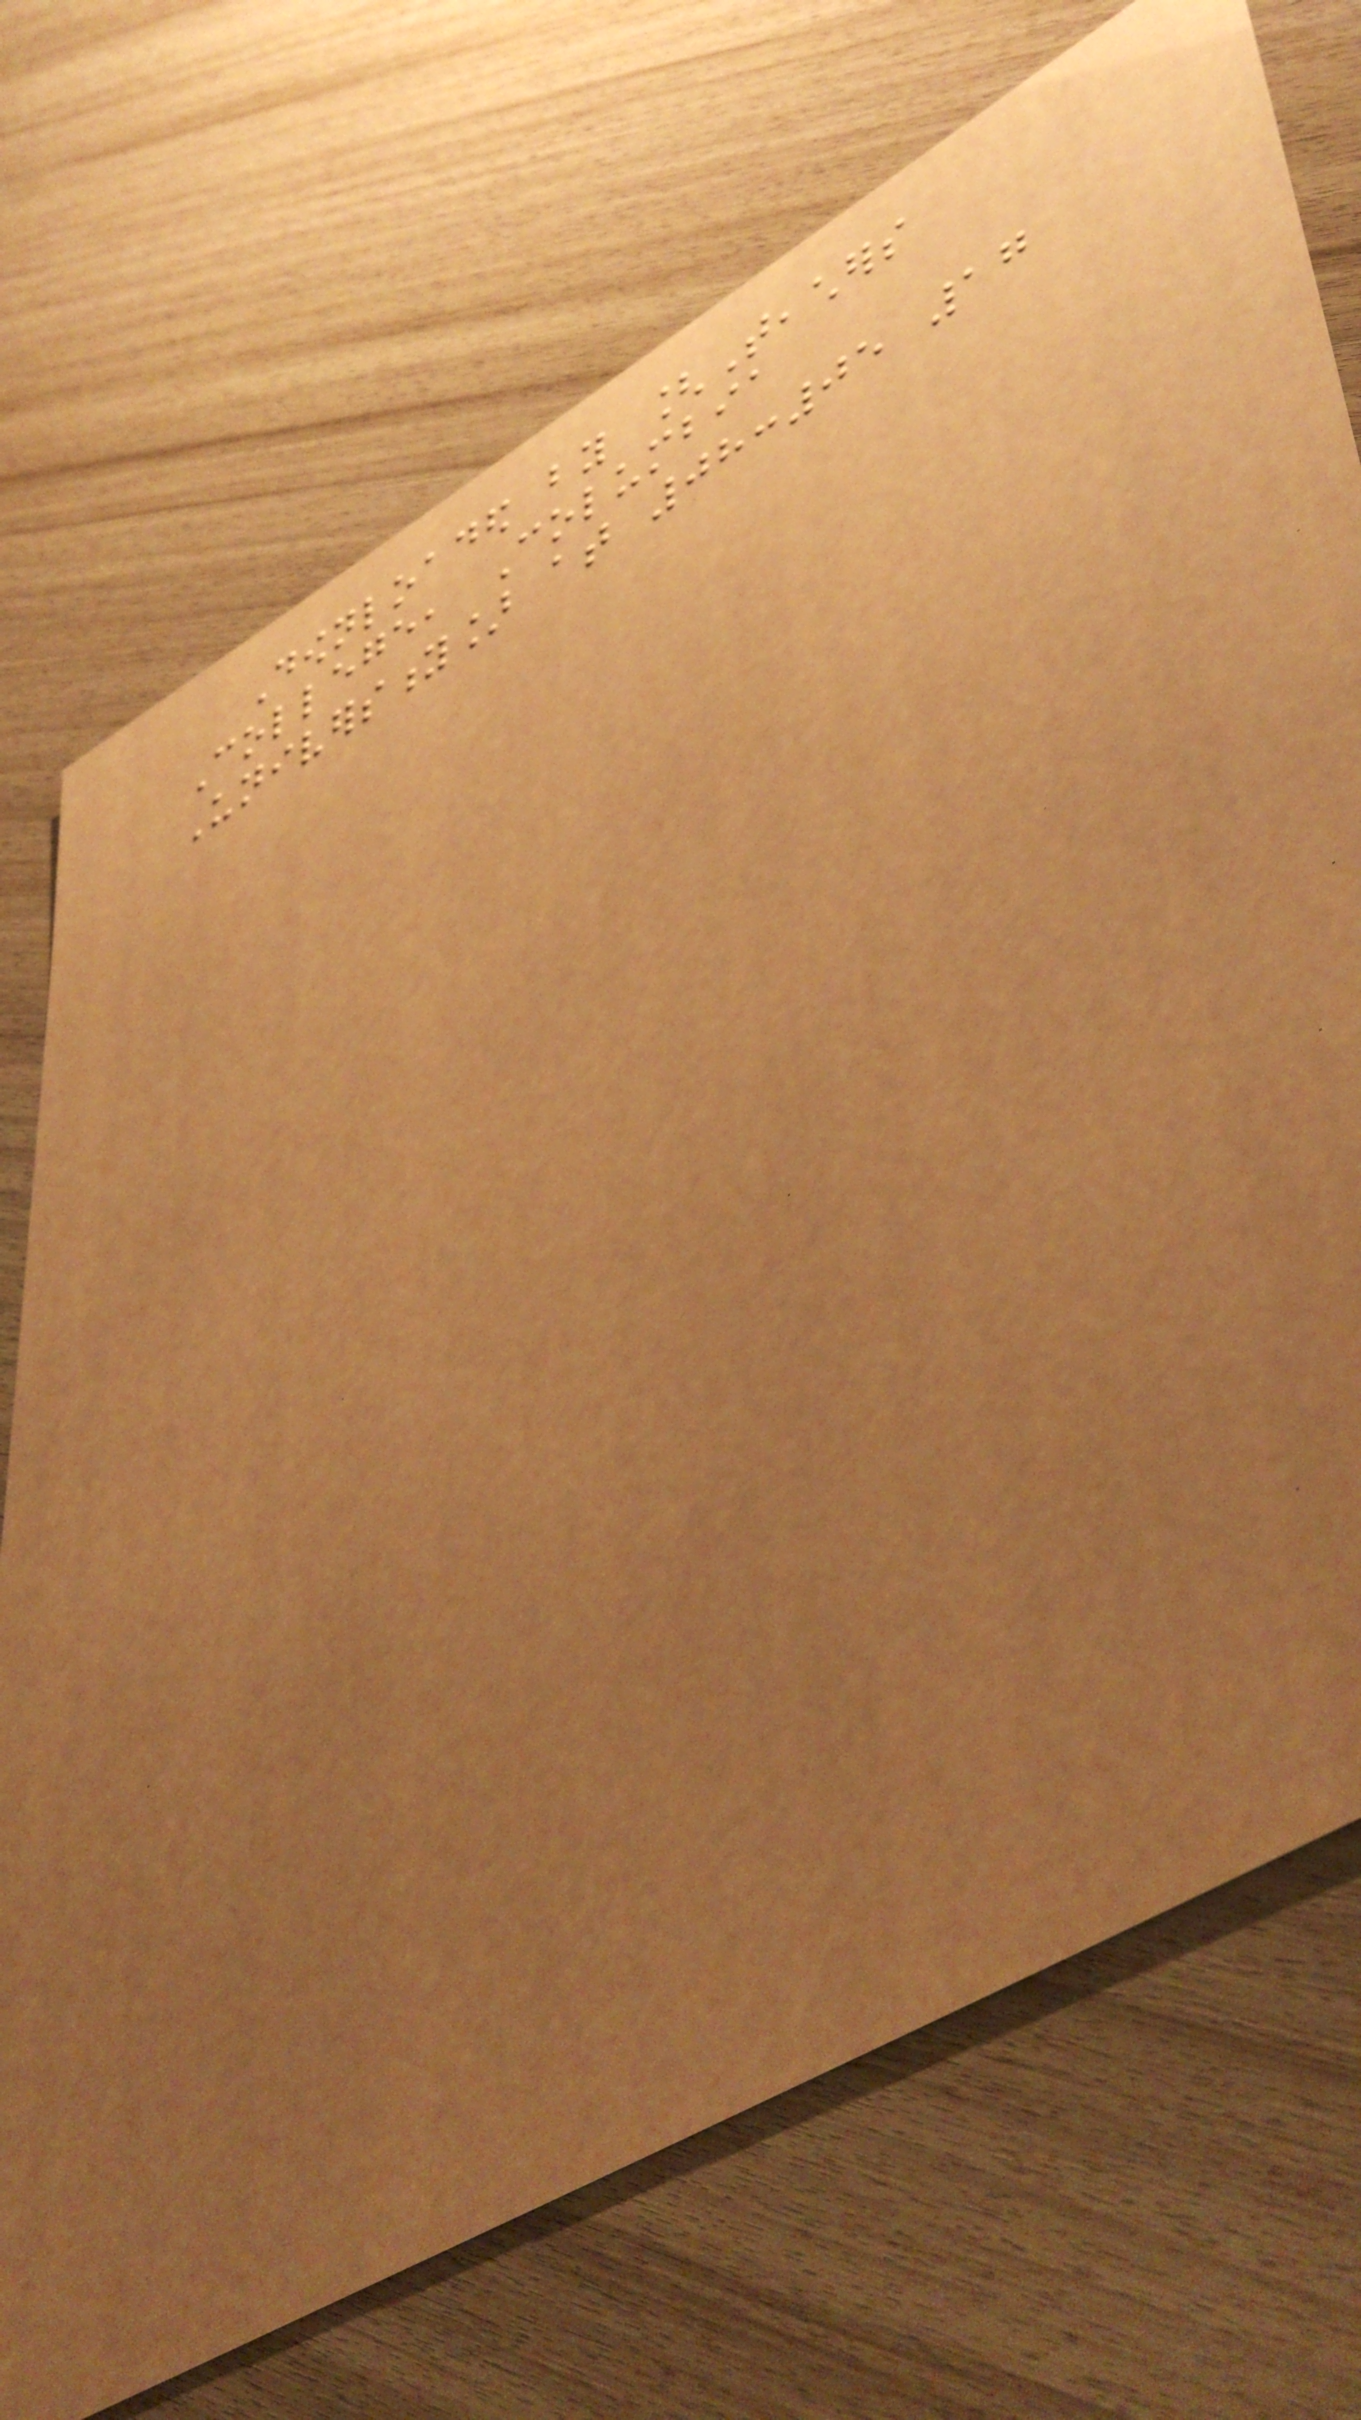Downloaded by [Teachers
College, Columbia
University] at 08:05 17
